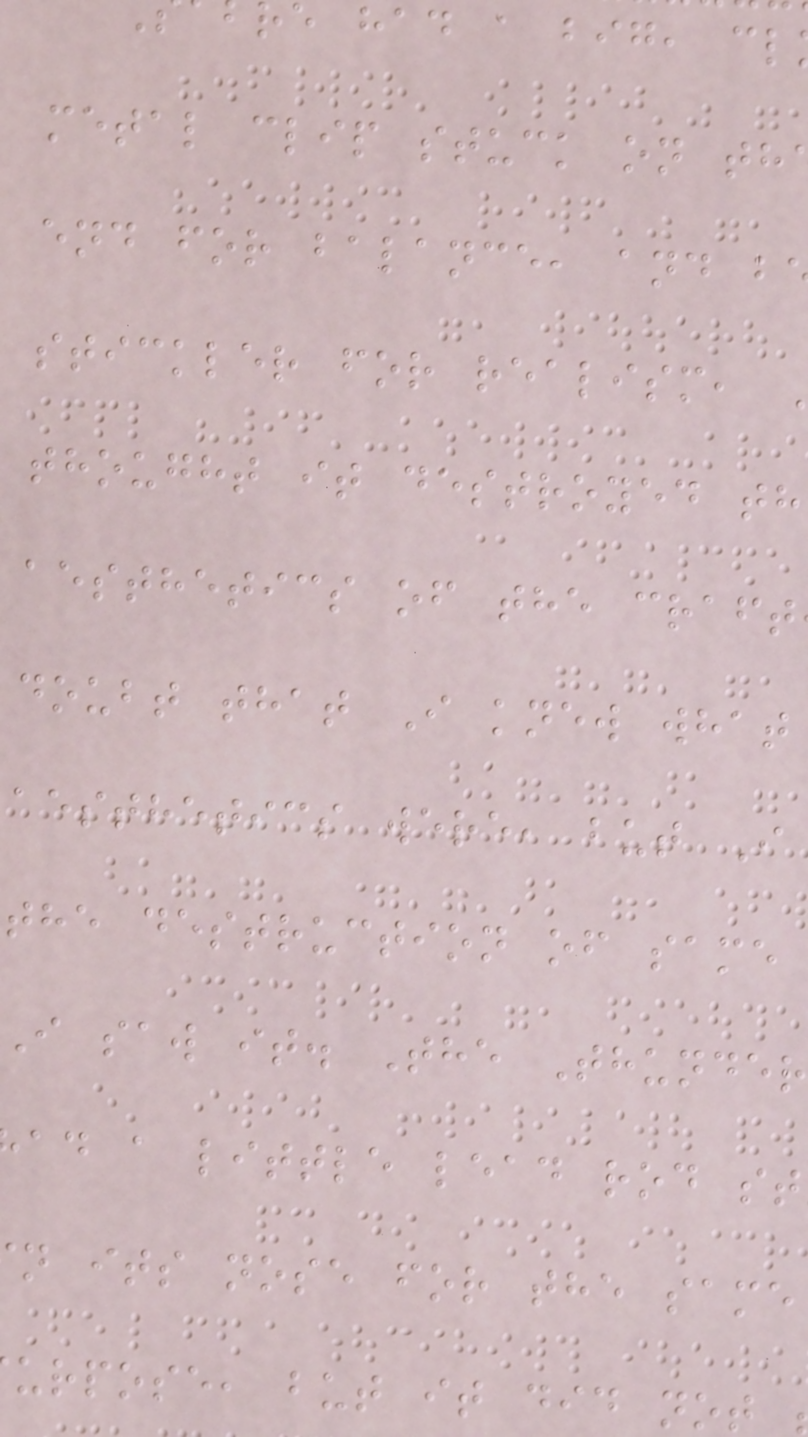e had a big, cl
metal clip stuck on th
end for balance, and b
stickler for realism,
thought it destroyed th
aesthetics of the craft
doubt that I knew what
aesthetics were, but I
the destruction of same
i saw it. The Thunder
ad a little lead rod st
n its nose for the same
urpose, but it did not
